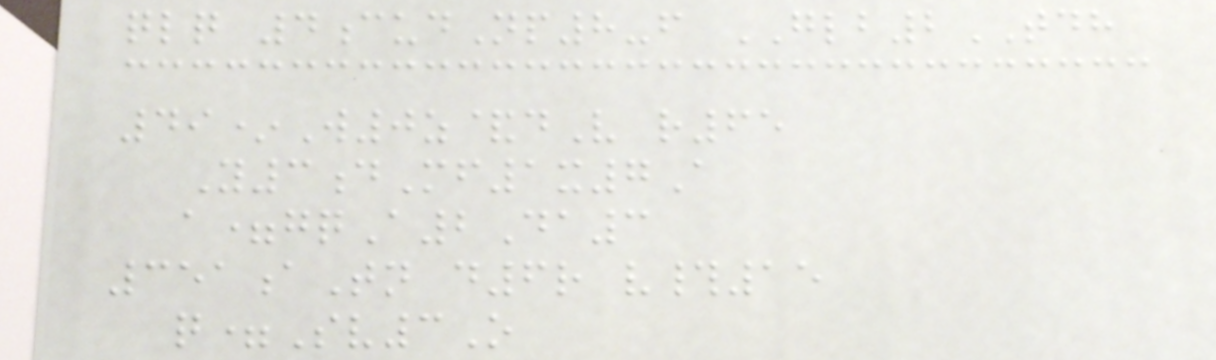qlq 4cudNp8-f GLB2TDH
49*W0z&dV r65
Y3dMf1x7A
a=gqA2Da3
351aTn d6r v#15
q=Sv3O
